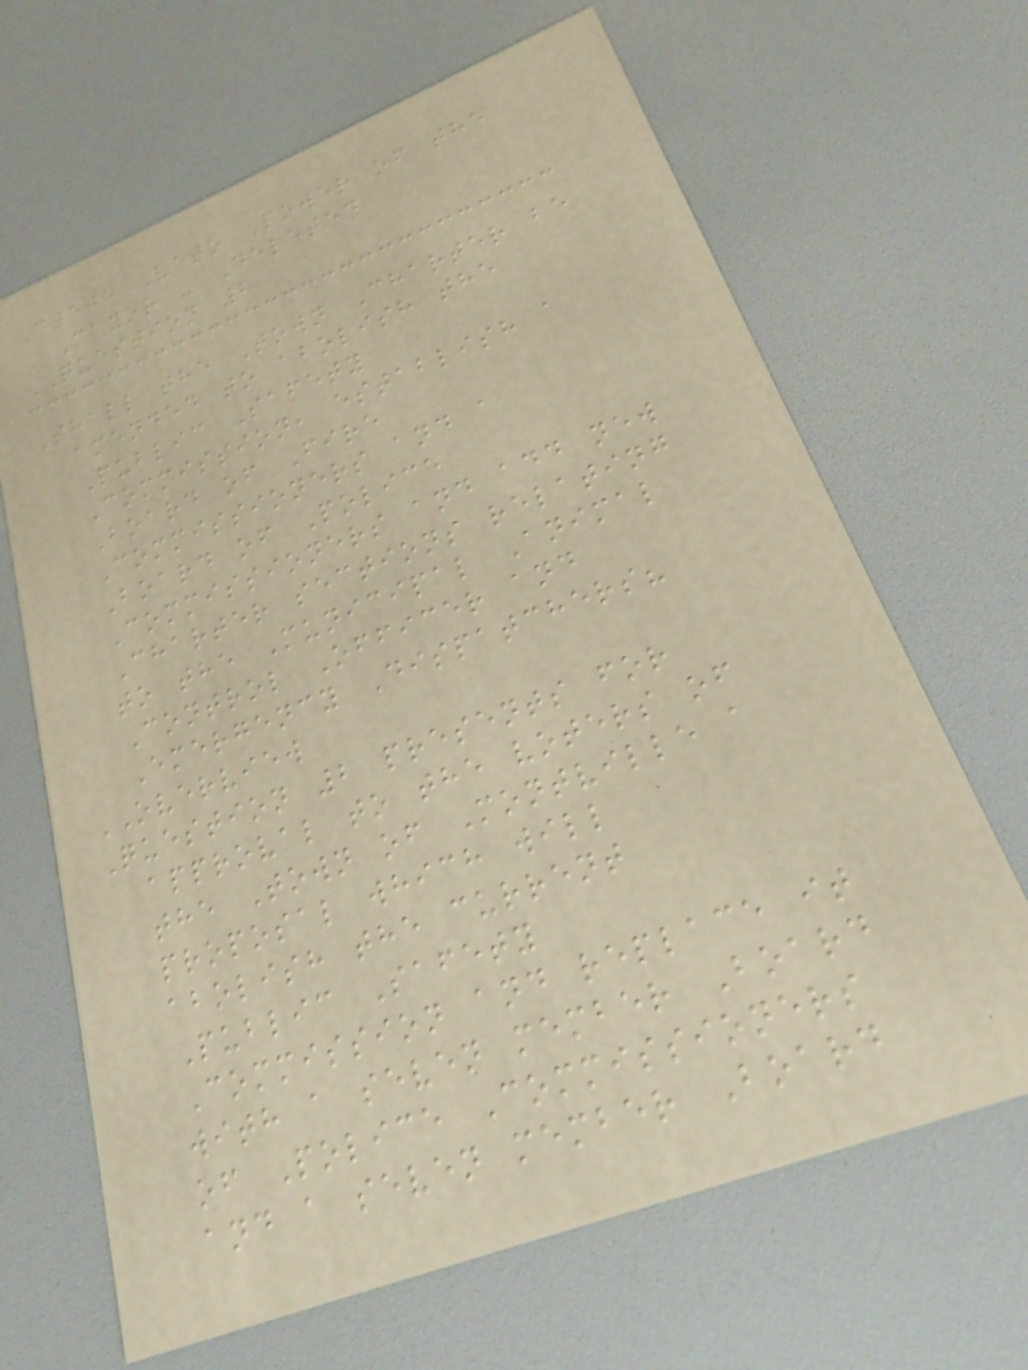C505 Veto Power of the
Mayor - Deleted
QUESTION 2
Shall the Town Charter be
amended to abolish the
Public Safety
Commission, establish a
Board of Fire
Commissioners and a
Board of Police
Commissioners and add new
Charter sections relating
to the Municipal Animal
Control Officer and
Emergency Dispatchers?
OVERVIEW
Question 2 presents for
approval to the voters of
the Town of Montville a
proposal which will
abolish the current
Public Safety
Commission and replace it
with a seven member Board
of Police Commissioners
and a seven member Board
